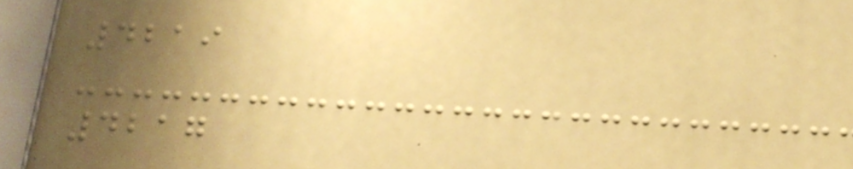4219
4217
